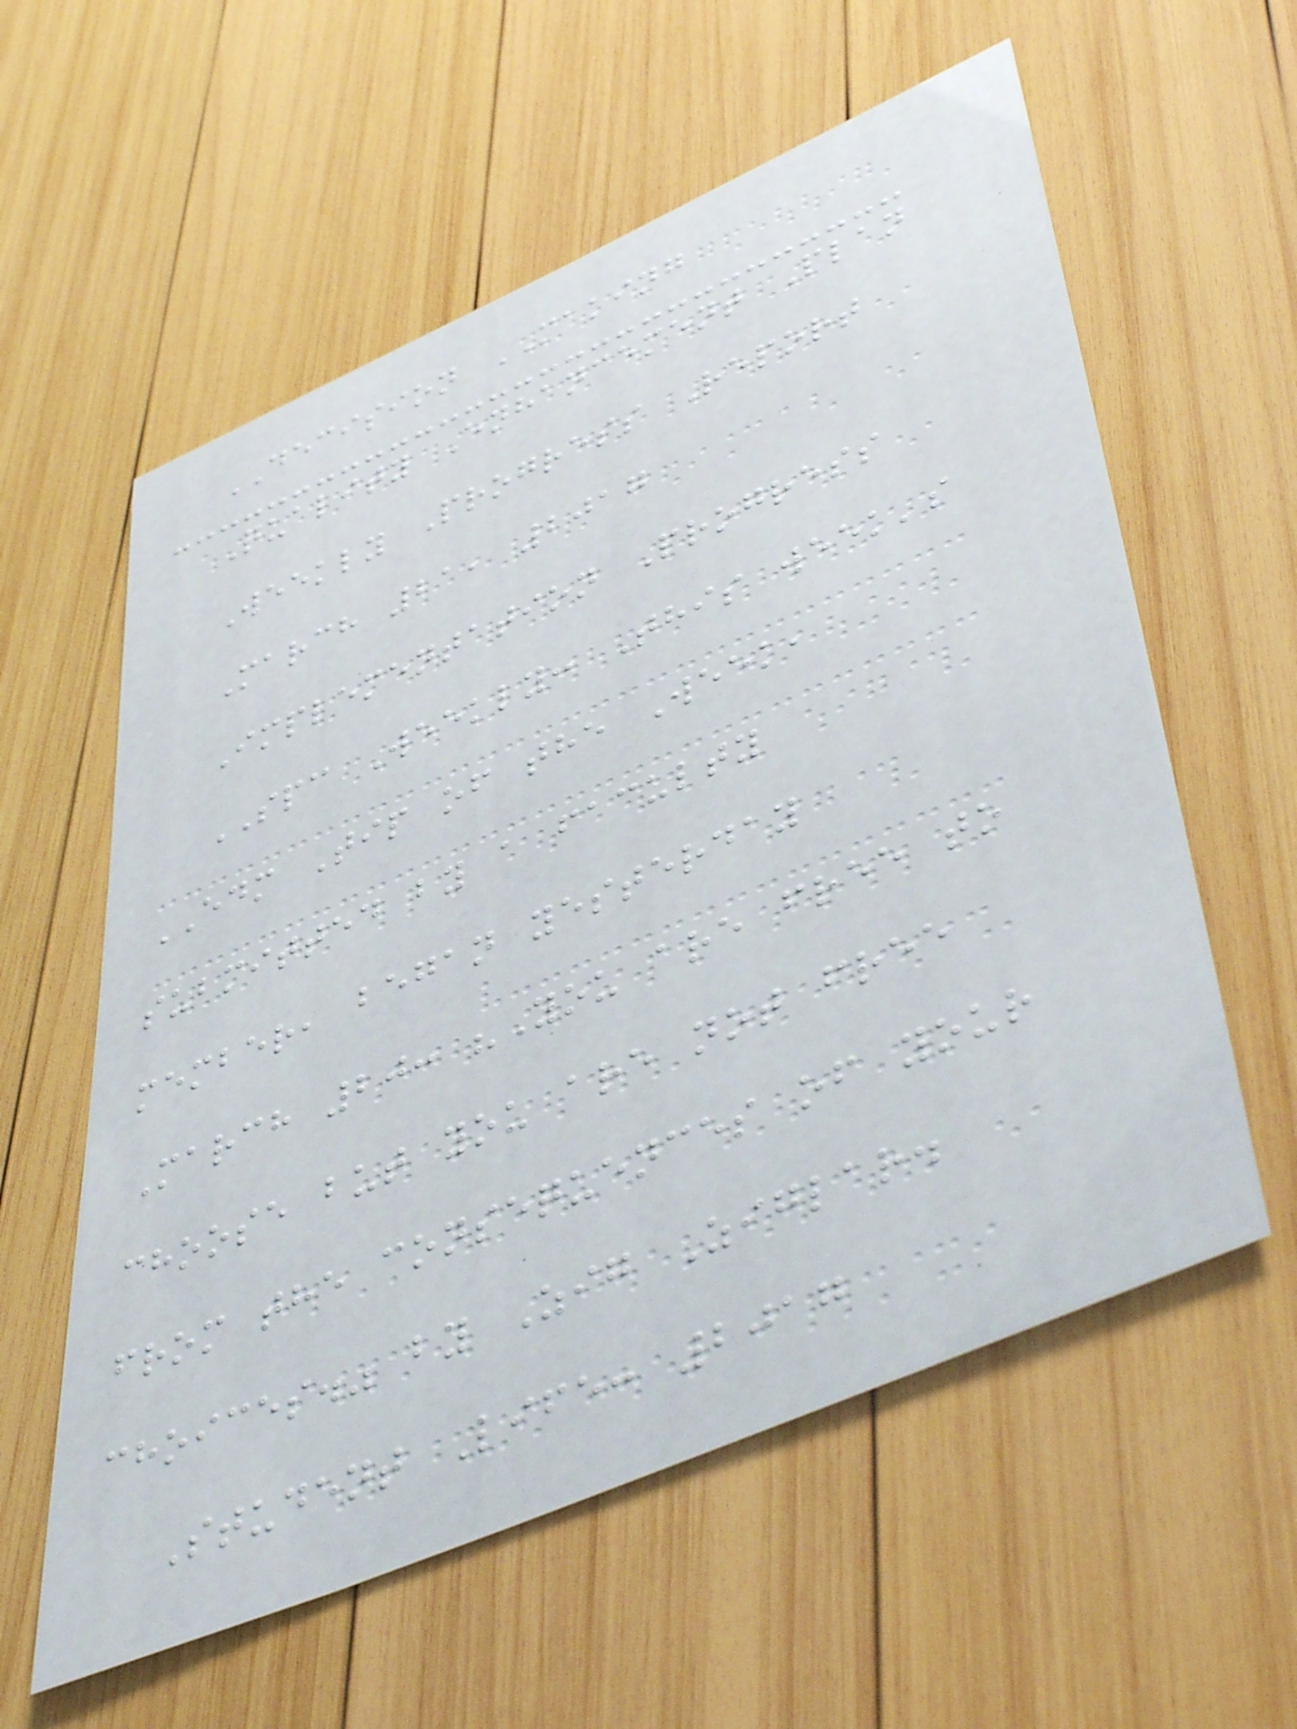DECISION MAKING
Quality Enhancement Plan
Weekly Progress Report
March 21, 2017
Implementation Progress
SPC Weekly: This week's
EDM Tip of the Week,
submitted by a faculty
member, began yesterday
March 20: "You are free to
choose but you are not free
from the consequences of your
choices." by Zig Ziglar.
Student Life: 2017
